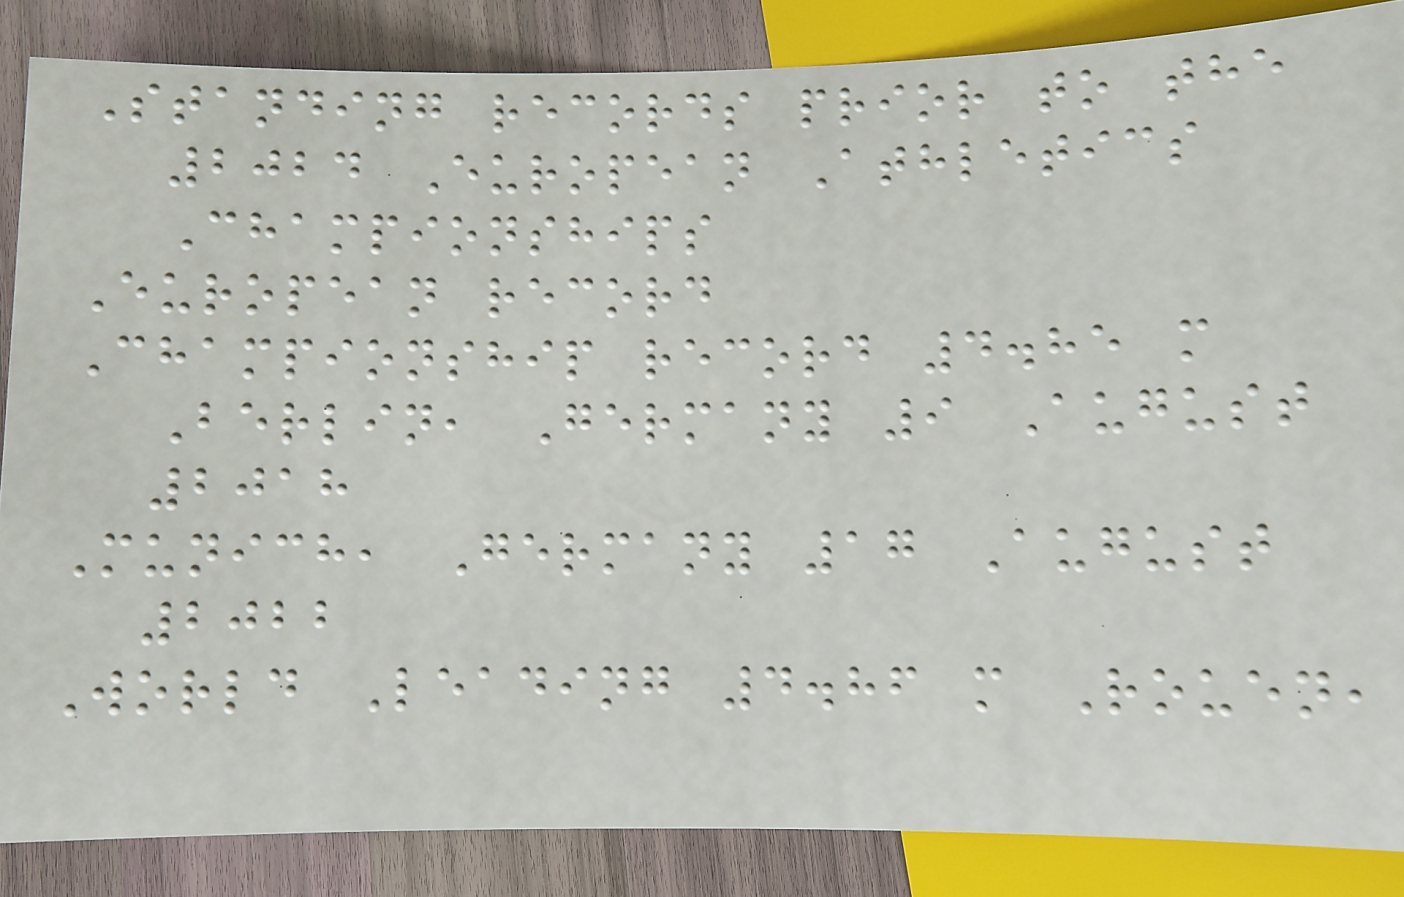Standing records prior to the
2024 European Athletics
Championships
European record
Championship record 4.85 m
Berlin, Germany 9 August
2018
Munich, Germany 17 August
2022
World Leading 4.86 m Rouen,
